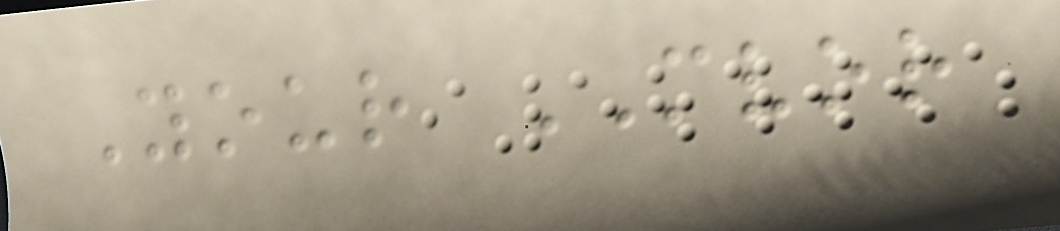Your MVOR
